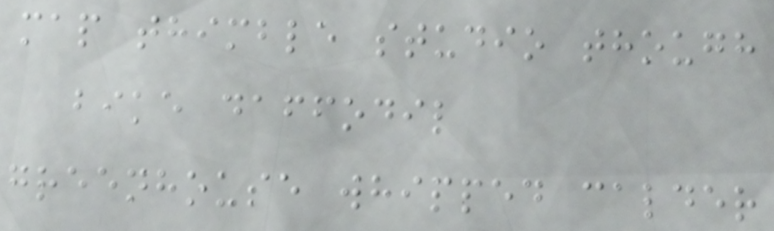map thimble studio though
bike daffodil
greenhouse whipped calder
